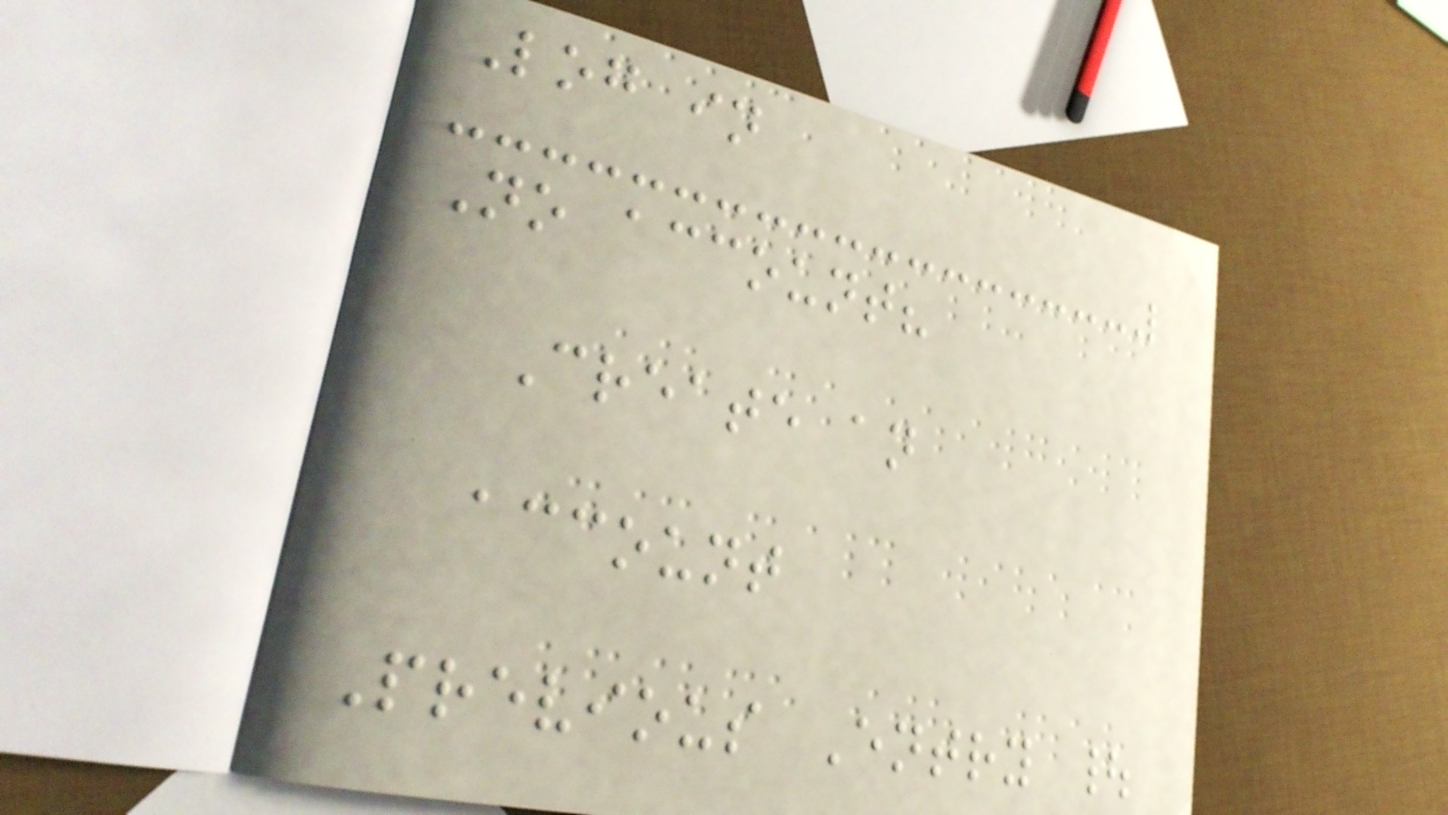Log in
No account?
Create an
account
Previous Entry |
